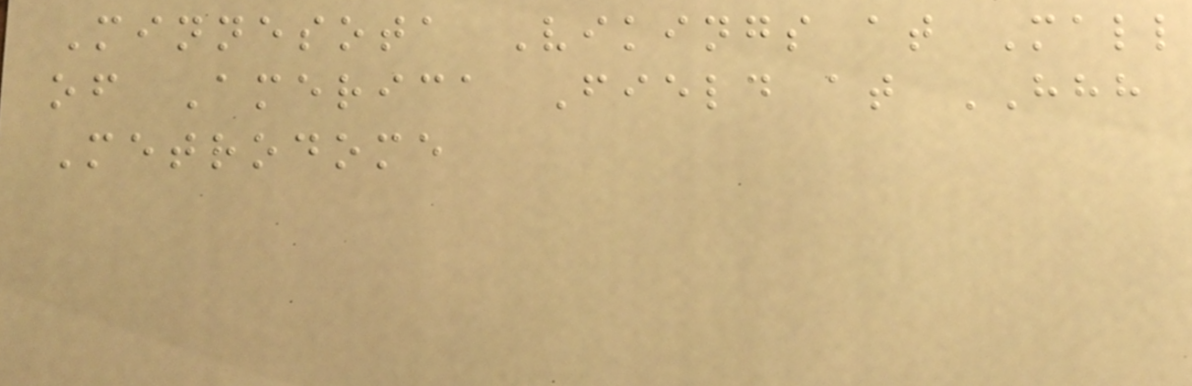Minnesota Vikings at Mall
of America Field at HHH
Metrodome
